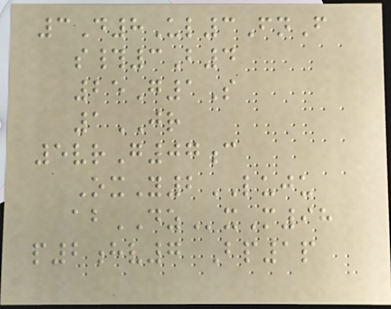3D8Ul3FnF
s#3B4
25G1S
1JR
5vrG07c
OxY2LUJU
abDZxM98
p2hv7 Bp1p
